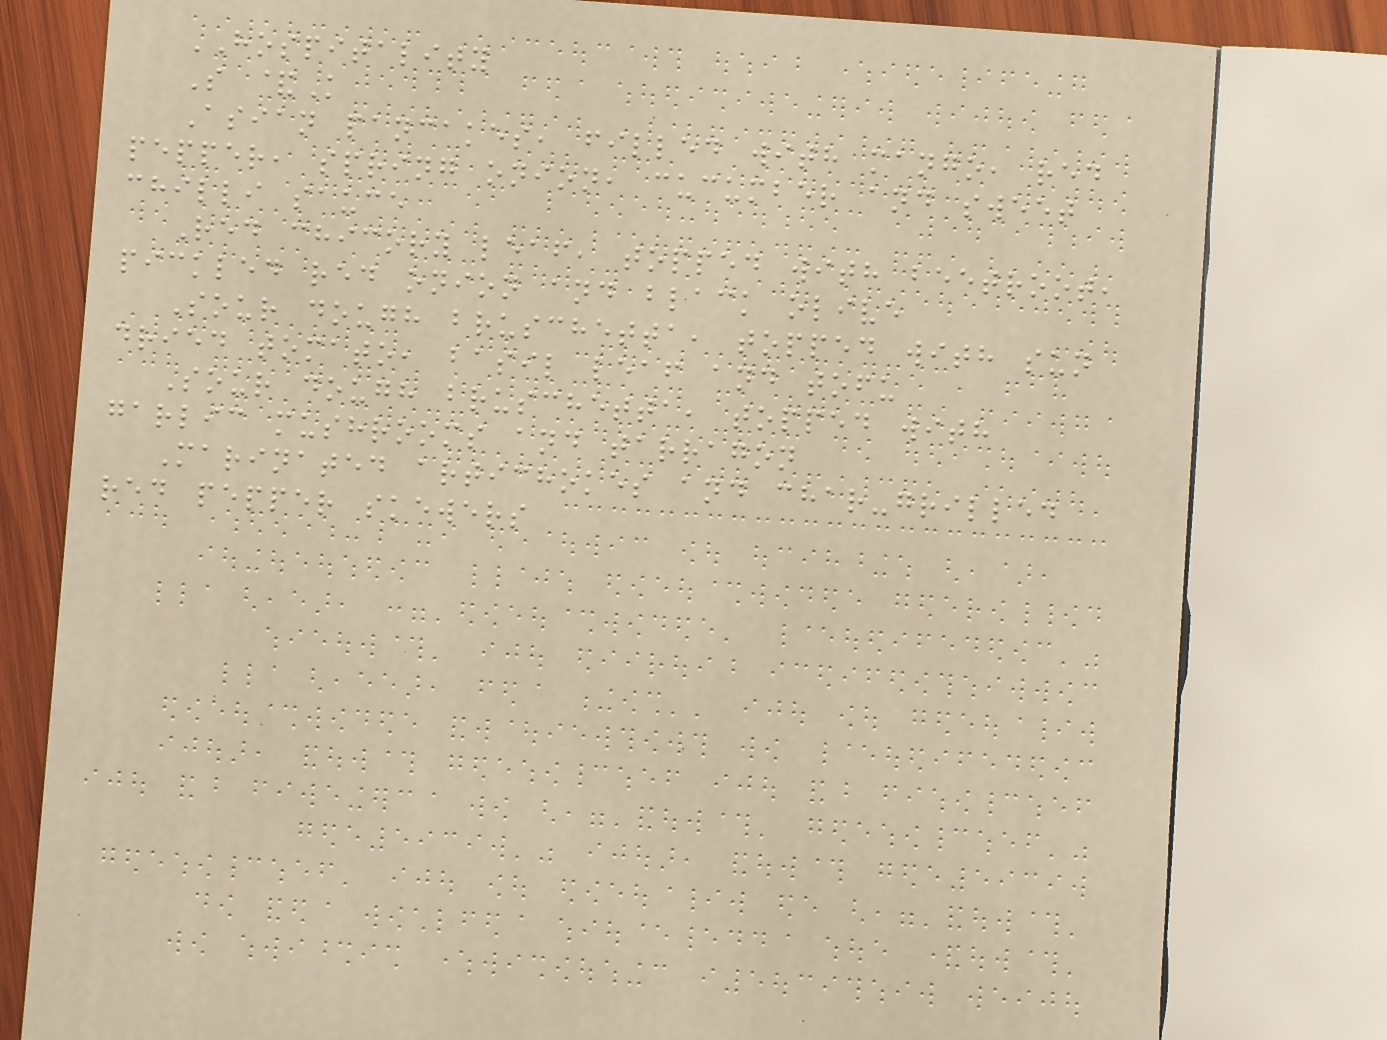HOSPITALITY
S &K
Asian pancakes, filled with mango, red
pepper, spring onion, cucumber and sweet
chilli sauce
Red chicory leaf, topped with beetroot,
pickled red onion and black olive
Sour dough bruschetta, topped with sun
dried tomato, basil leaf and tofu
Sour dough bruschetta, topped with
garlic mushrooms and tarragon
Marinated artichokes and char-grilled
red pepper skewers
